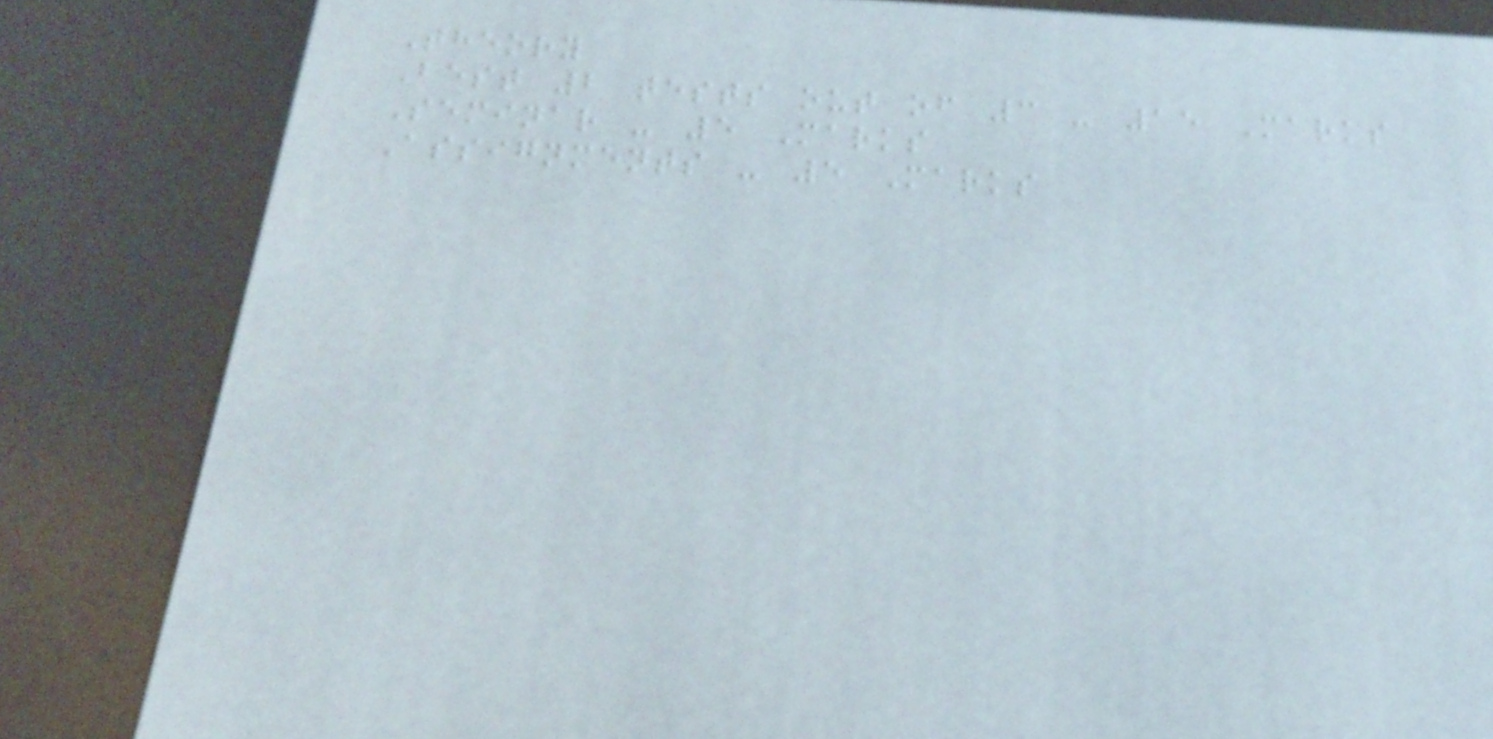Theory
Best 2 tests out of 3 - 15 Marks
Seminar - 5 Marks
Assignments - 5 Marks
